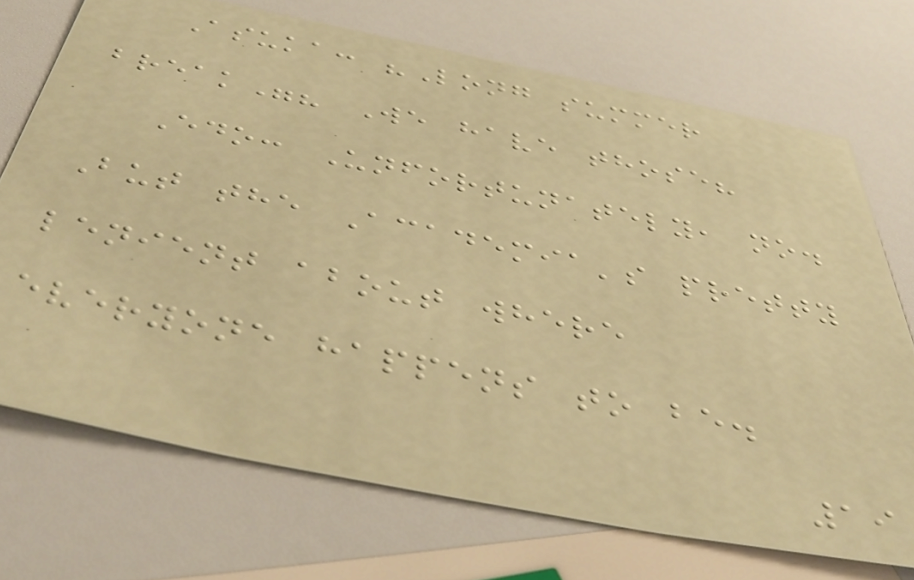Asuka: "Long summer
break"? We have those?
Edo: Unfortunately, no.
But the Academia's pretty
lenient about where
everyone happens to be.
19
